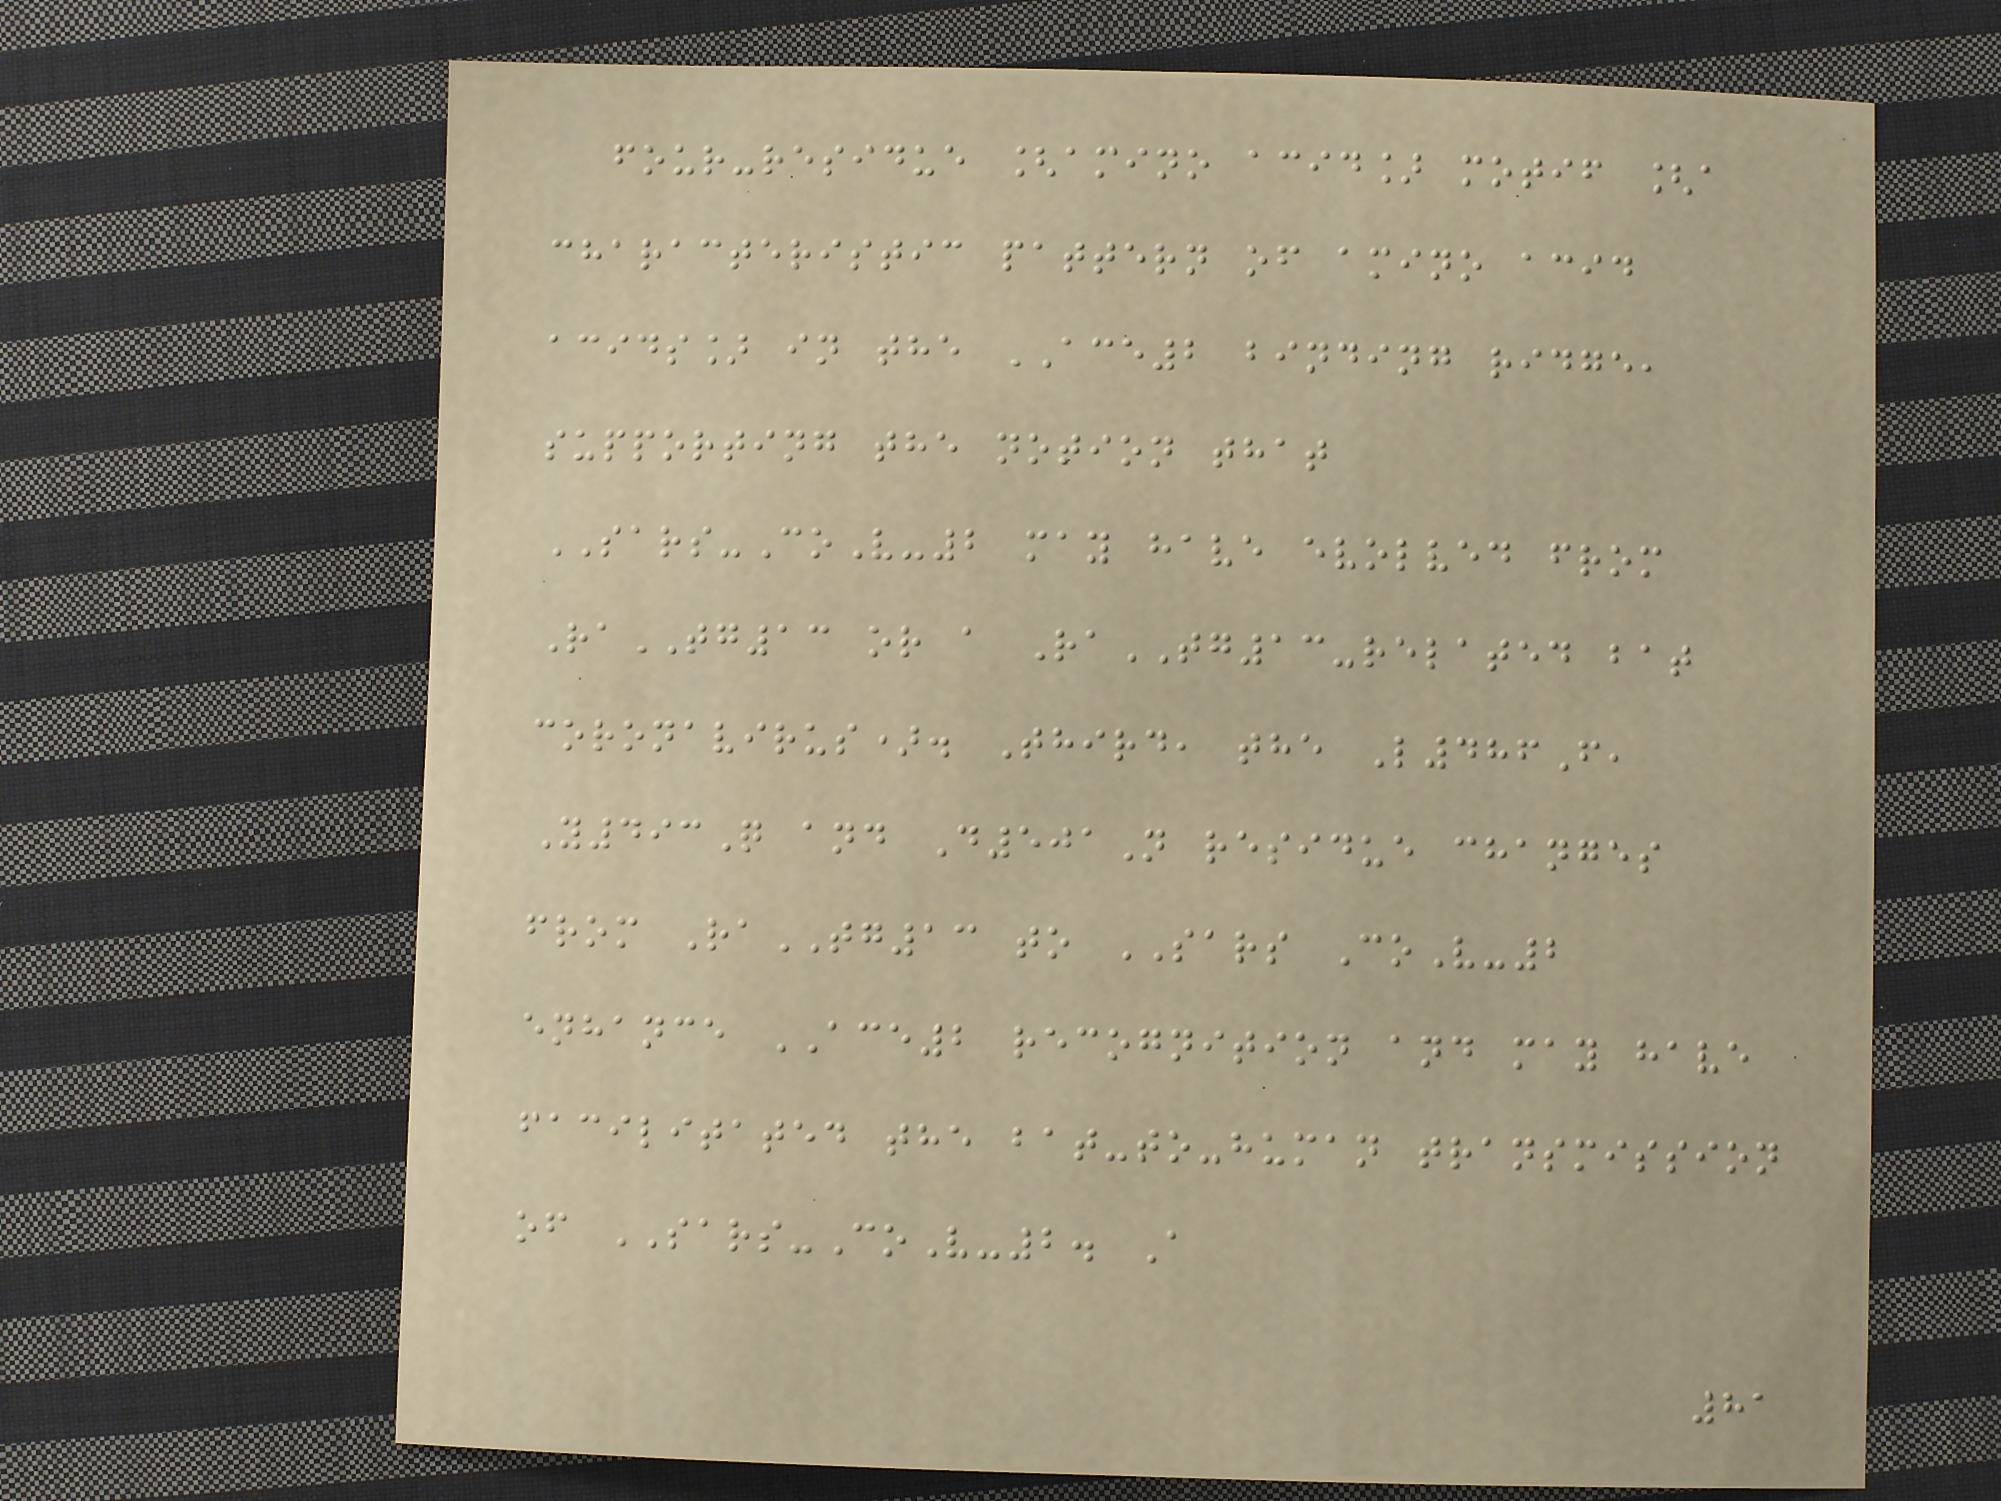four-residue [amino acid] motif [a
characteristic pattern of amino acid
acids] in the ACE2 binding ridge,
supporting the notion that
SARS-CoV-2 may have evolved from
RaTG13 or a RaTG13-related bat
coronavirus). Third, the L486F,
Y493Q and D501N residue changes
from RaTG13 to SARS CoV-2
enhance ACE2 recognition and may have
facilitated the bat-to-human transmission
of SARS-CoV-2. A
81
